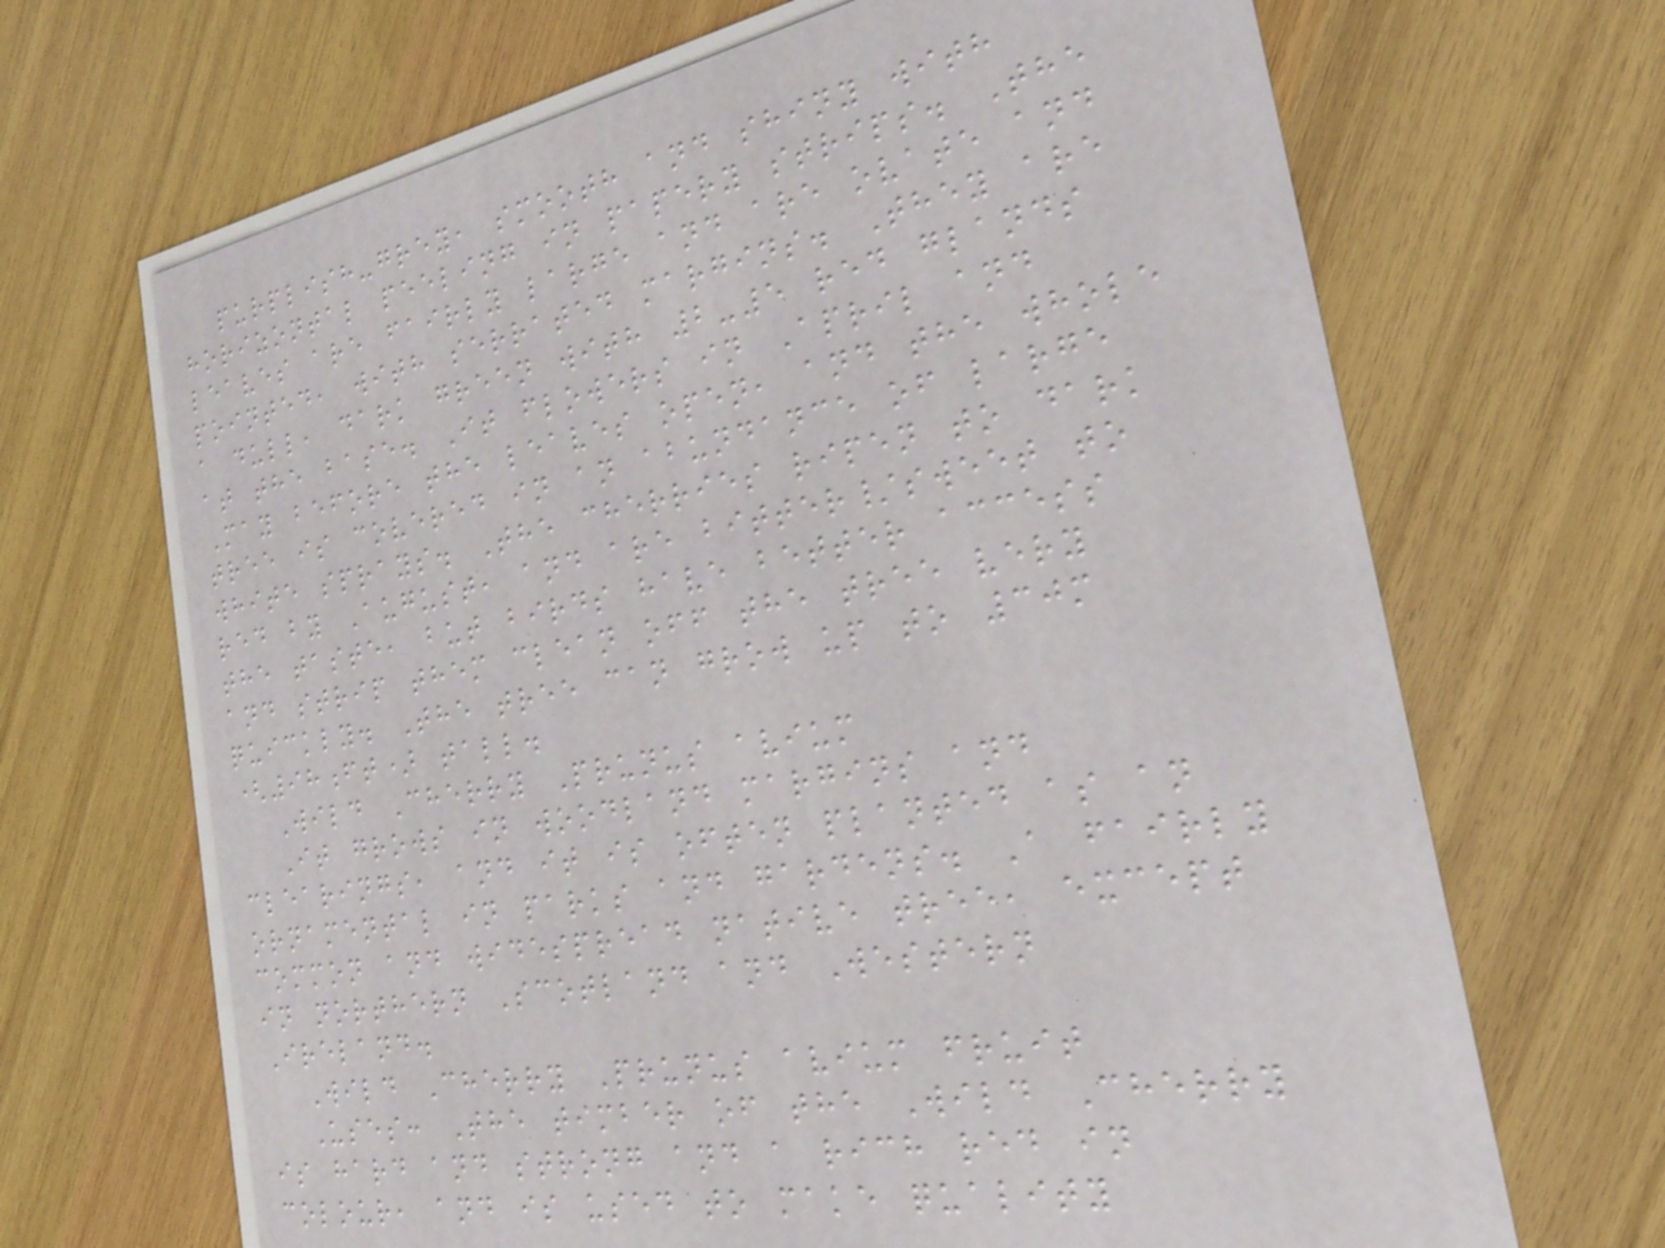purplish-grey, smooth and shiny with
horizontal peeling in papery strips. The
leaves are fairly large and are ovate and
pointed, with serrated margins. They are
a dull, dark green with 2-5 red glands
at the base. It flowers in April and
May before the leaves open, and the whole
tree is covered in an abundance of large
white sprays. The cherries ripen to dark
red by August, and are bitter/sweet to
the taste, but birds have better access
and strip them clean off the tree very
quickly. The tree can grow up to 30m
(98ft) tall.
Wild Cherry Prunus avium
It grows in woodland margins and
clearings, and it is often planted as an
ornamental in parks and gardens. A fairly
common and widespread native tree, except
in northern Scotland and Western
Ireland.
Wild Cherry Prunus avium fruit
Uses: The timber of the Wild Cherry
is hard and strong and a rich red in
colour, and is used to make quality
